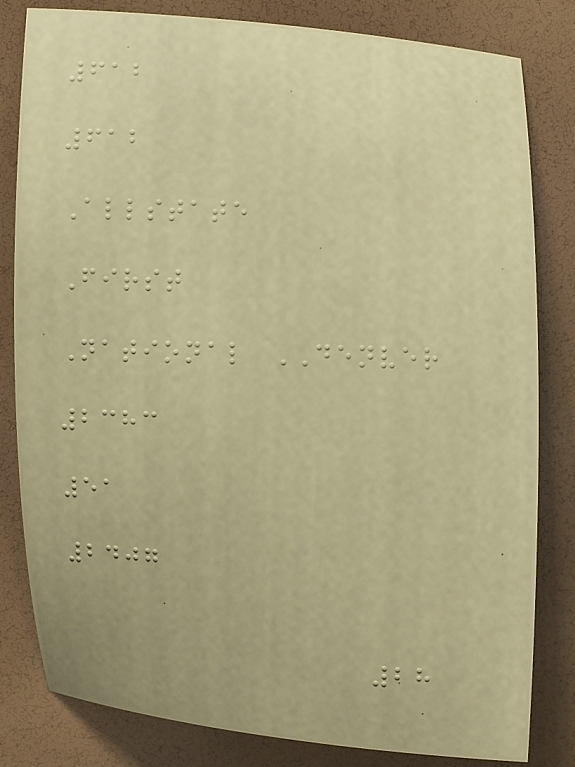612
612
Allstate
First
National DENVER
2383
51
2407
28
